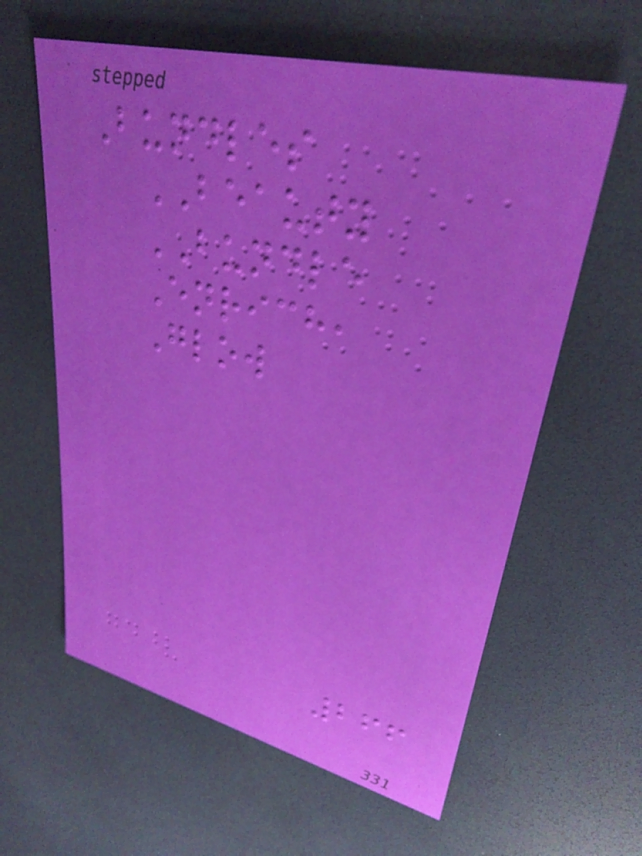Bundles
BEAUTY
BUNDLE
Enrich,
Glow
266
